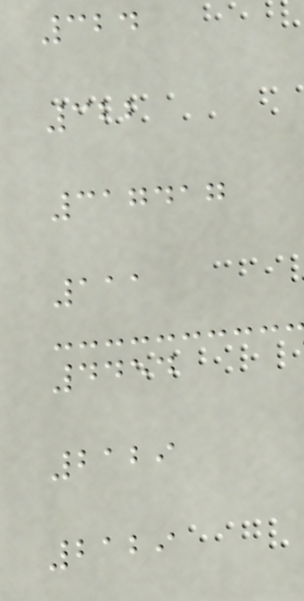324
322
317417
111
4454
2129
2129
